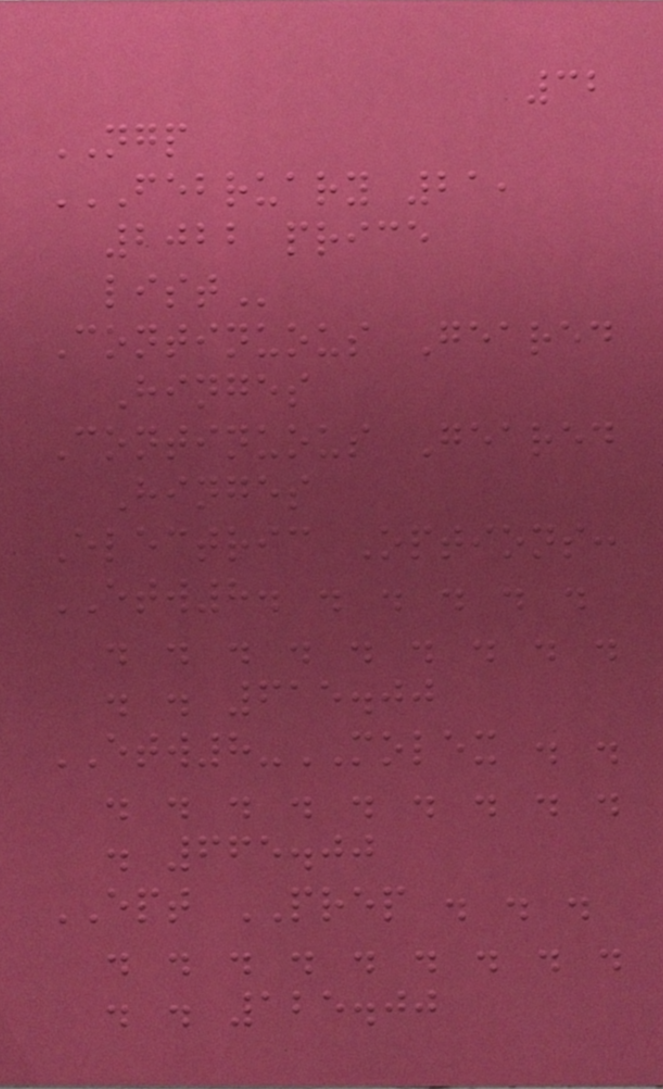32
NGP
FEBRUARY 21,
2022 PRICE
LIST
Continuous Geared
Hinges
Continuous Geared
Hinges
Electric Options:
ETW8. . . . . .
. . . . . . . . .
. . 615.00
ETW8-MOLEX . .
. . . . . . . . .
. 665.00
EPT PREP . . .
. . . . . . . . .
. . 125.00
